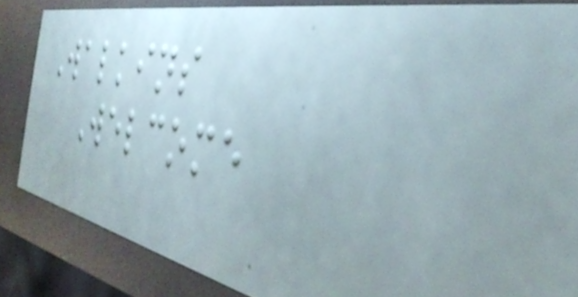Walkins
Welcome
